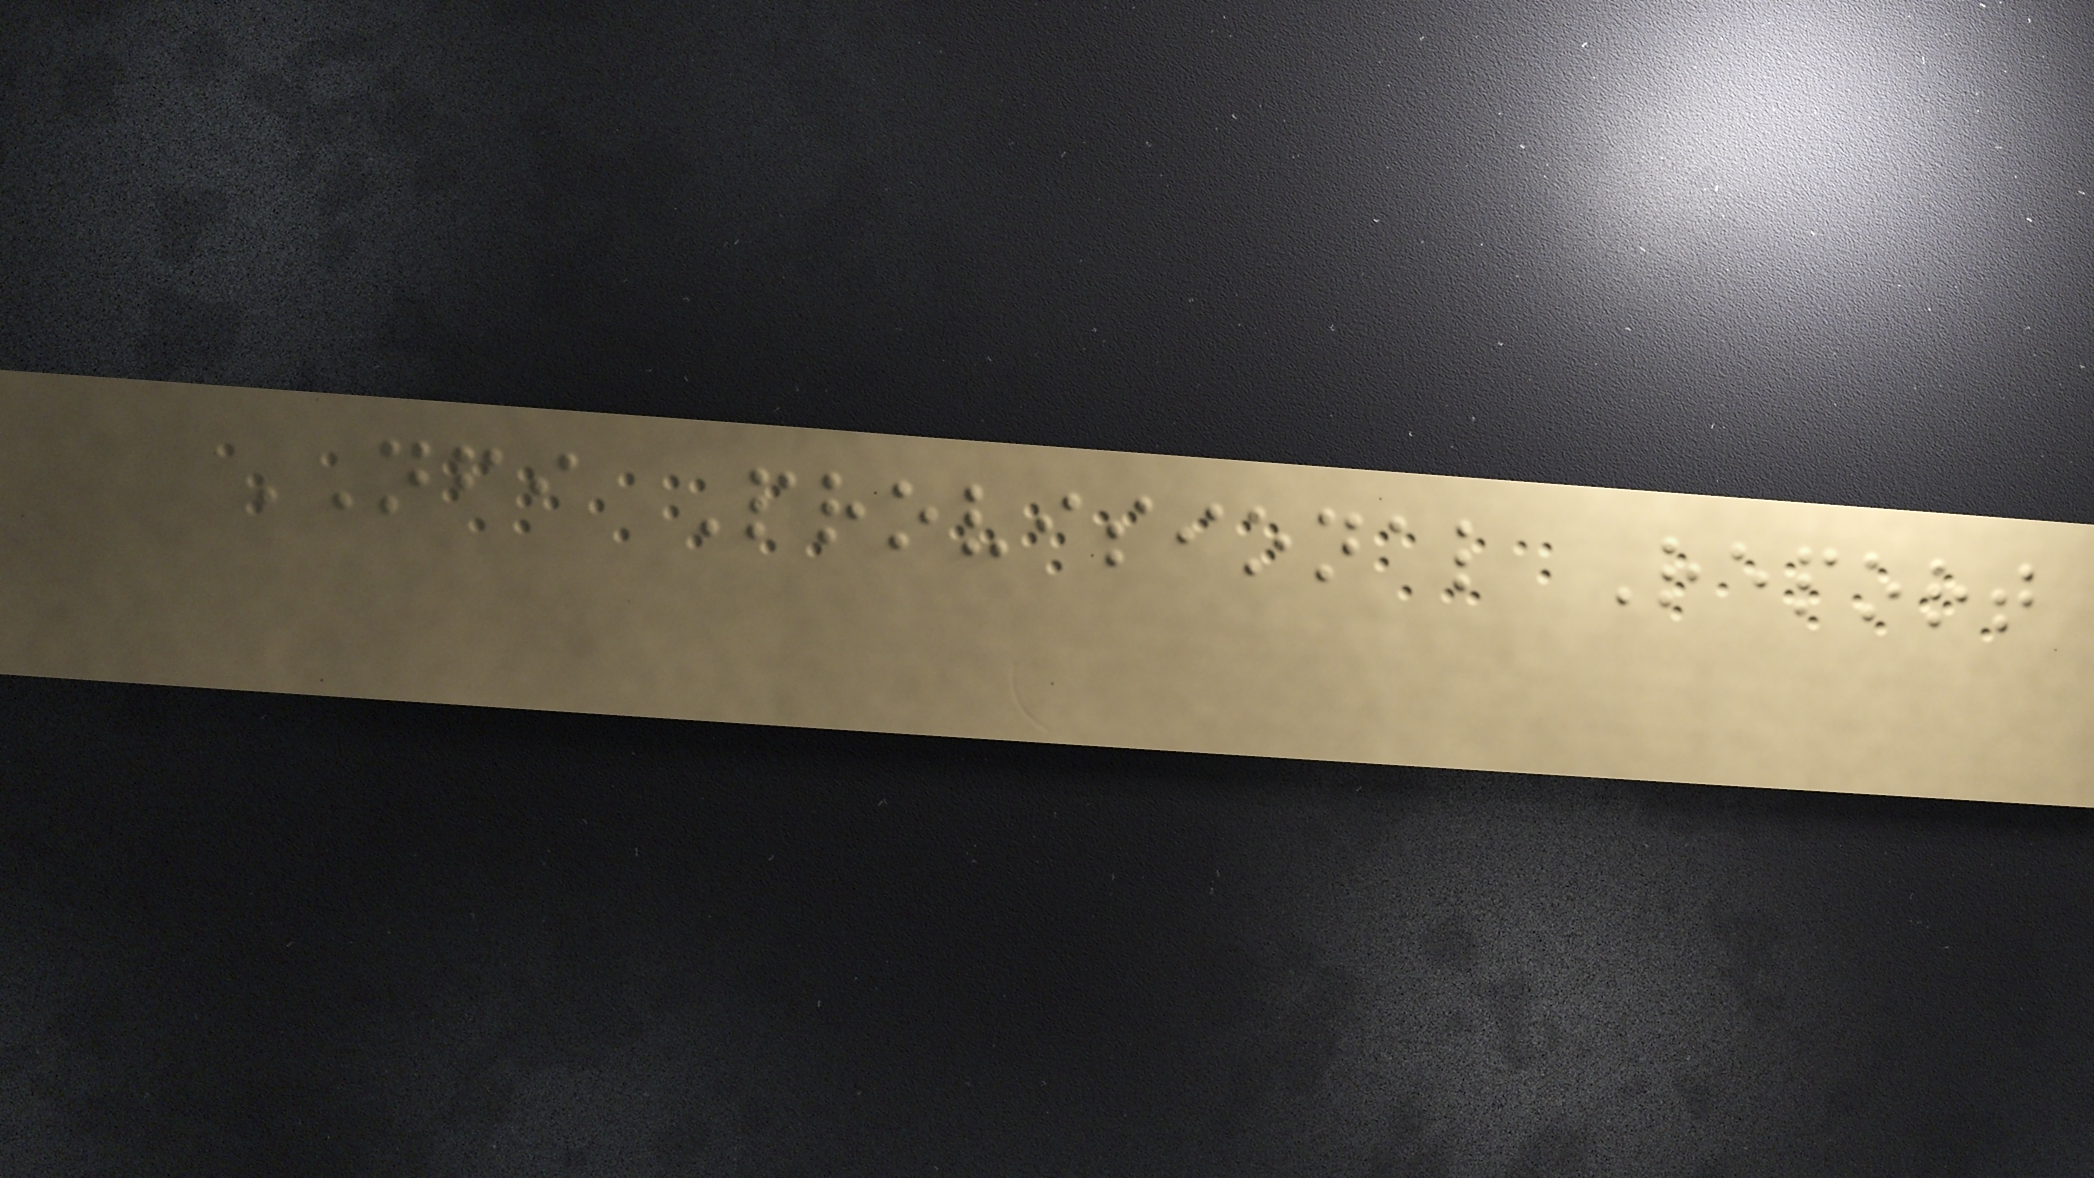NFI Provisional Report
